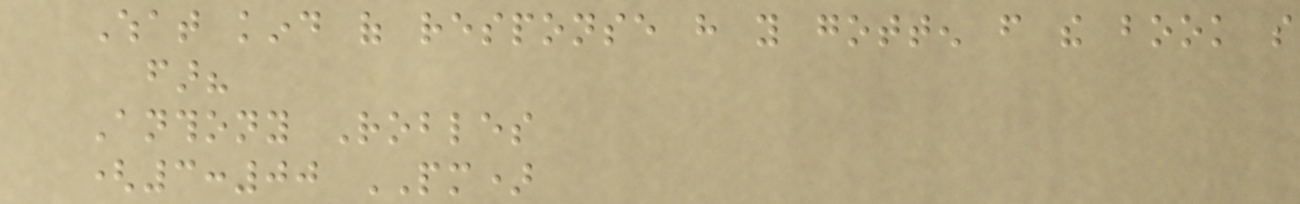What kind of response have you gotten from the book so
far?
Anthony Robles
(3:00 PM)
